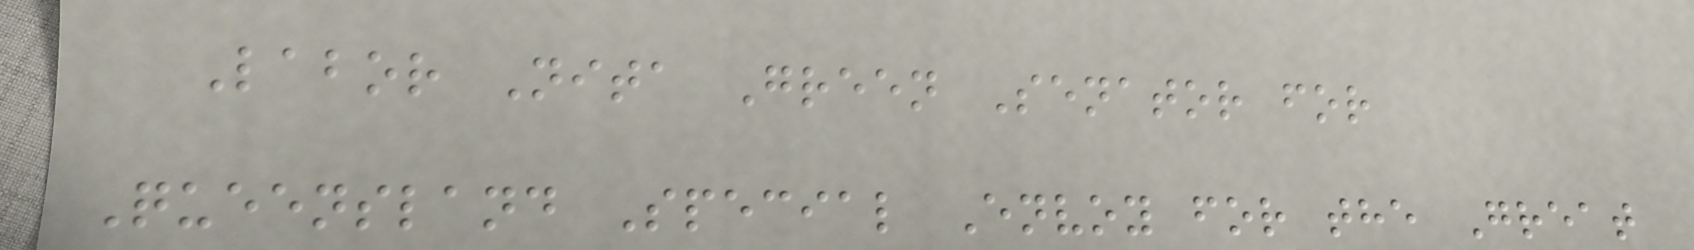Labor Nita Green Senator for
Queensland Special Envoy for the Great
